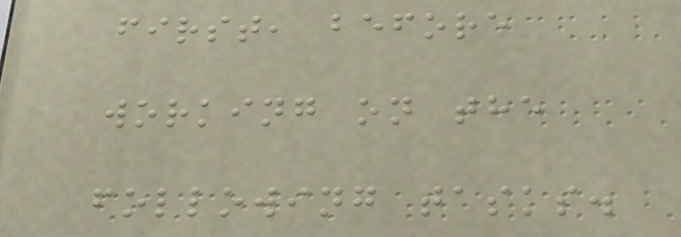first, before
working on the
following tasks.
